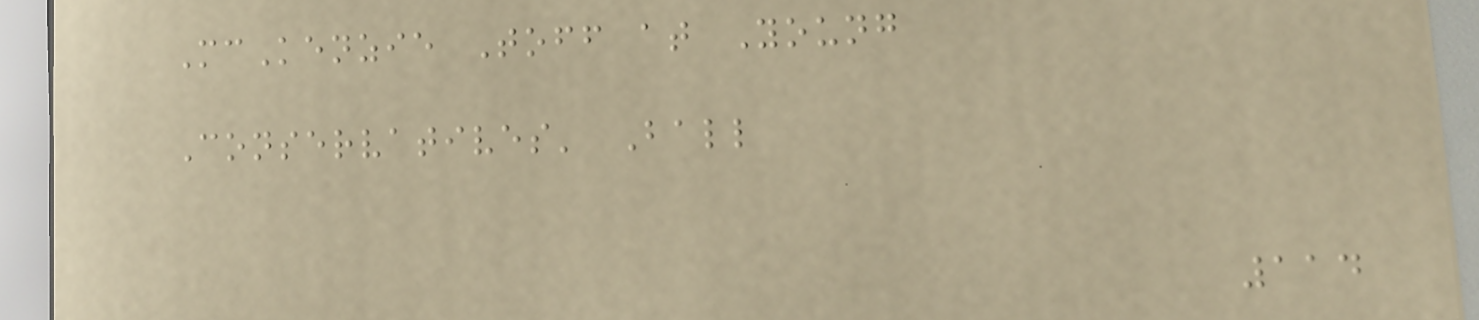McKenzie Toff at Young
Conservatives' Ball
114
